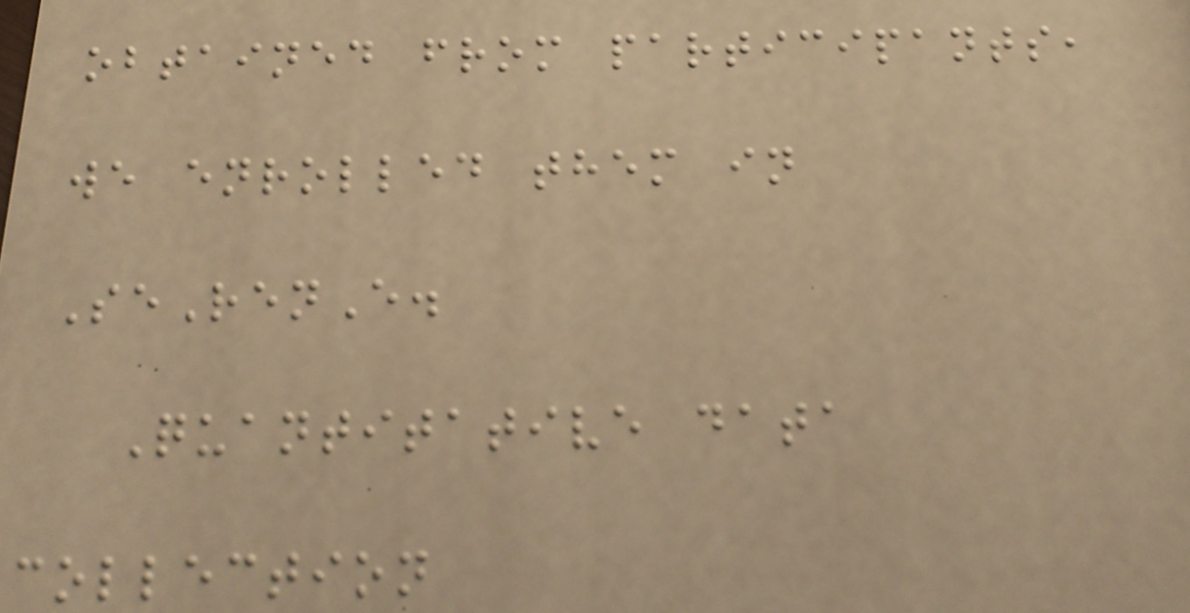obtained from participants,
we enrolled them in
SeRenE.
Quantitative data
collection
